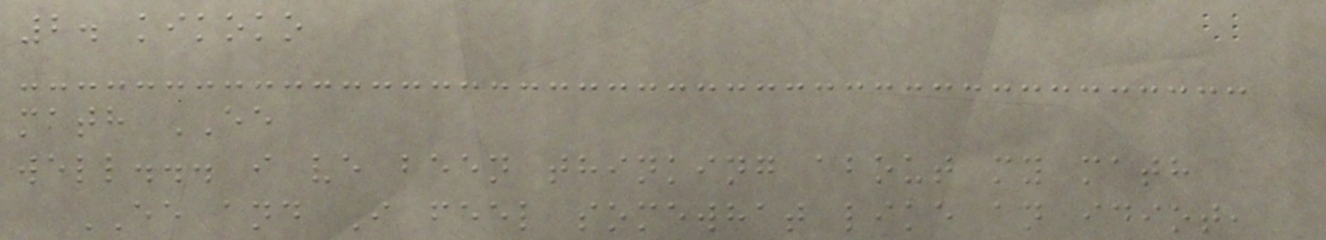2. kikoko
math EE
well... i ve been thinking about my math
EE and I feel somewhat like an idiot,
